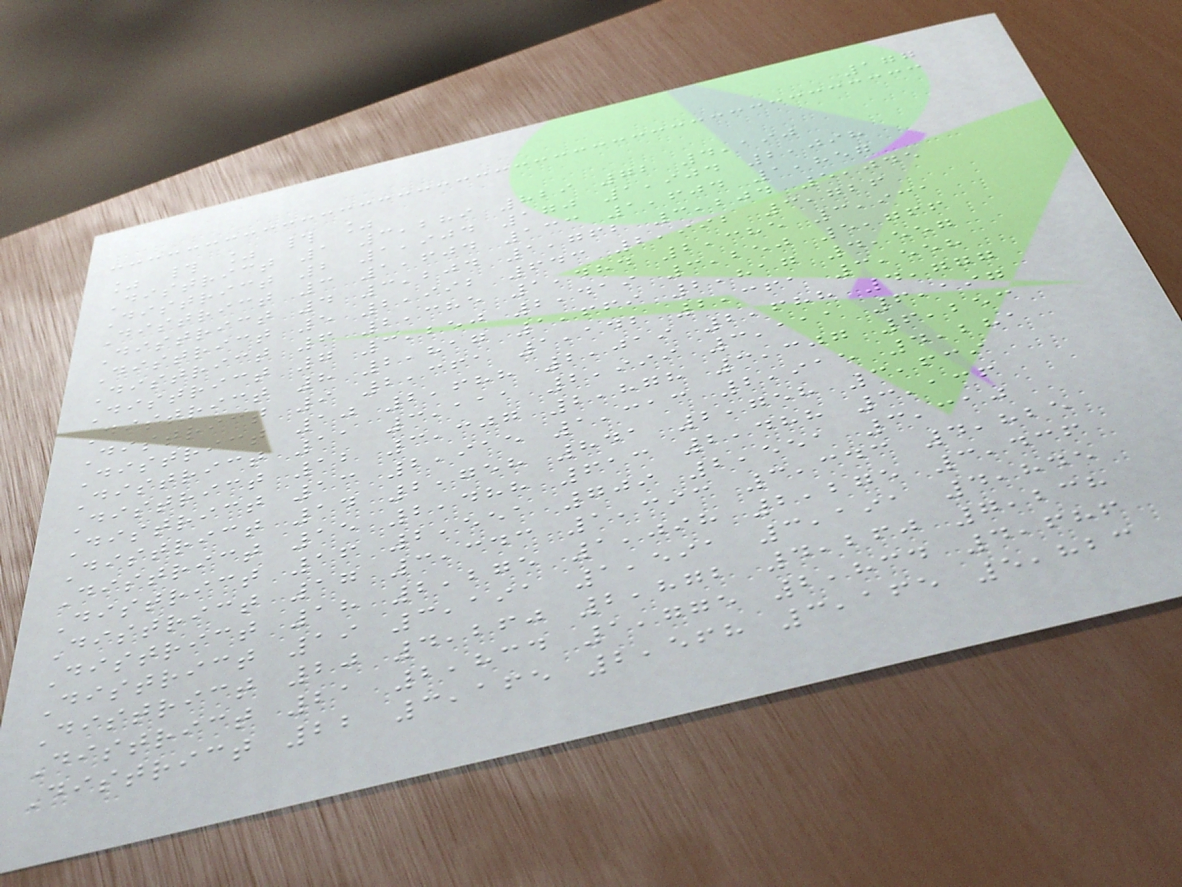177
% # % # %
District 1 3,289 829 72 4,190
District 2 1,904 170 1,904 2,098
District 3 1,604 133 1,604 1,857
District 4 3,204 1,762 3,204 5,045
District 5 2,992 643 2,992 3,726
District 6 2,385 1,484 2,385 3,931
District 7 3,250 2,419 3,250 5,766
District 8 2,817 1,669 2,817 4,557
District 9 2,361 1,142 2,361 3,558
District 10 2,688 2,019 2,688 4,777
District 11 3,111 2,999 3,111 6,197
District 12 3,307 2,878 3,307 6,253
District 13 2,915 1,313 2,915 4,281
District 14 2,758 841 2,758 3,639
District 15 2,488 613 2,488 3,136
District 16 2,551 709 2,551 3,310
District 17 3,343 1,393 3,343 4,825
District 18 2,275 1,098 2,275 3,436
District 19 3,191 1,591 3,191 4,845
District 20 4,260 2,872 4,260 7,238
District 21 2,834 1,775 2,834 4,686
District 22 3,165 2,568 3,165 5,823
